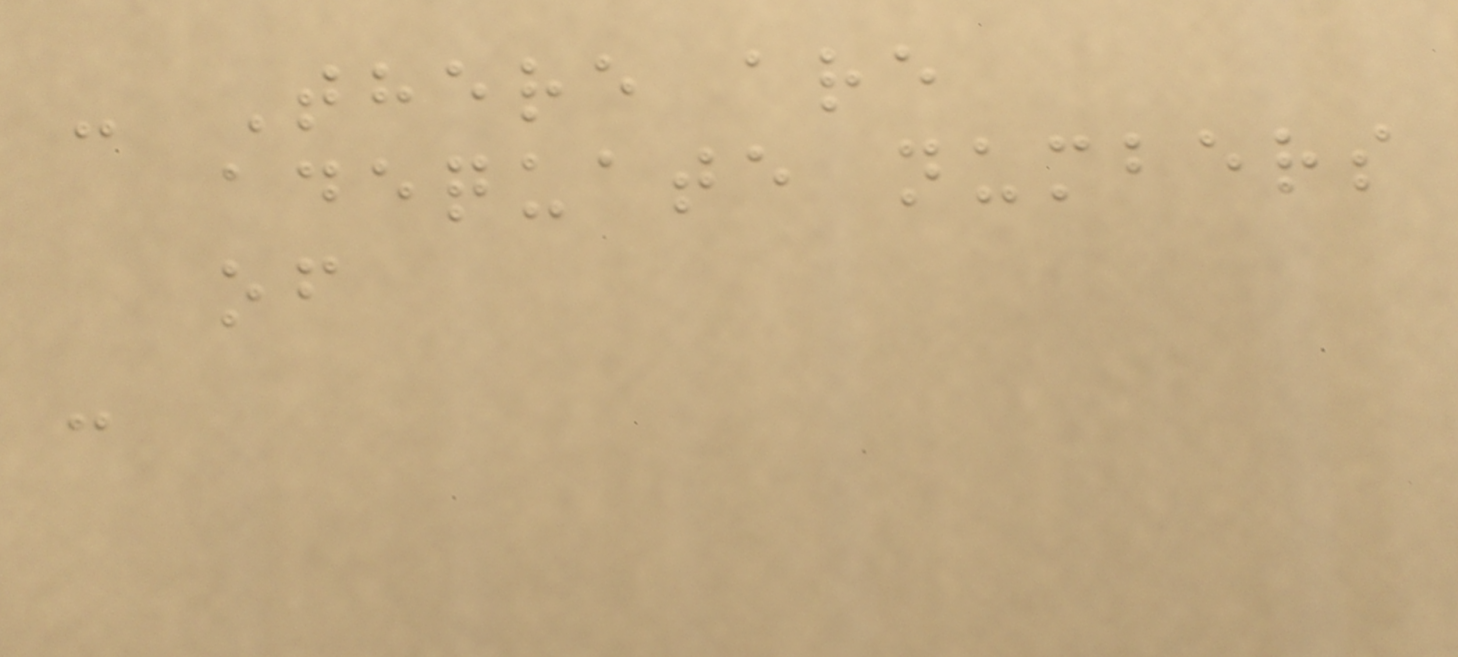- There are
adequate numbers
of
-
